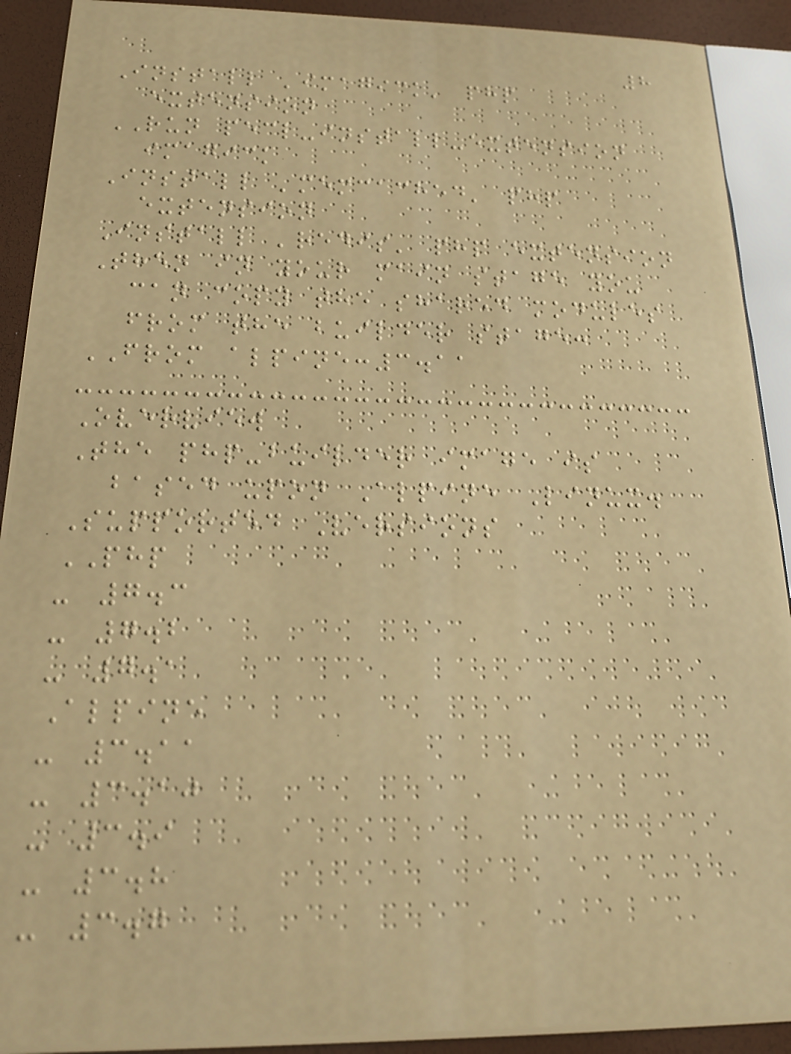8
Install 'imagick' php
extension
RUN pecl-install-extension
imagick
Install 'memcached' php
extension
Install 'redis' php extension
Then in your main stage you
can copy the shared modules
from the builder stage:
FROM alpine:3.11
Overview
The php-builder image is
based upon Alpine Linux.
Supported Versions
PHP
- 7.3
- 7.2
- 7.1
Alpine
- 3.11
- 3.10
- 3.9
- 3.8
- 3.7
